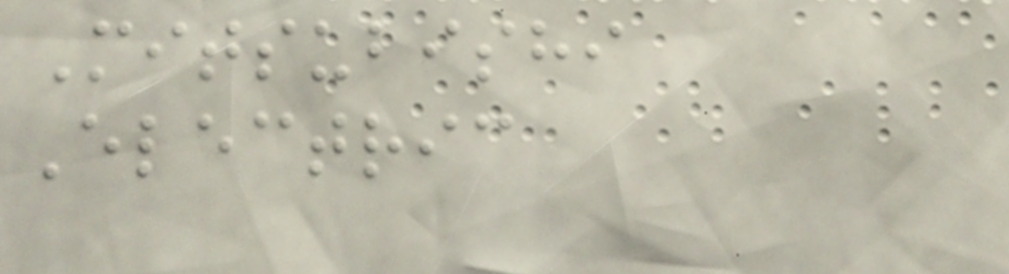Mitsubishi
Electric
